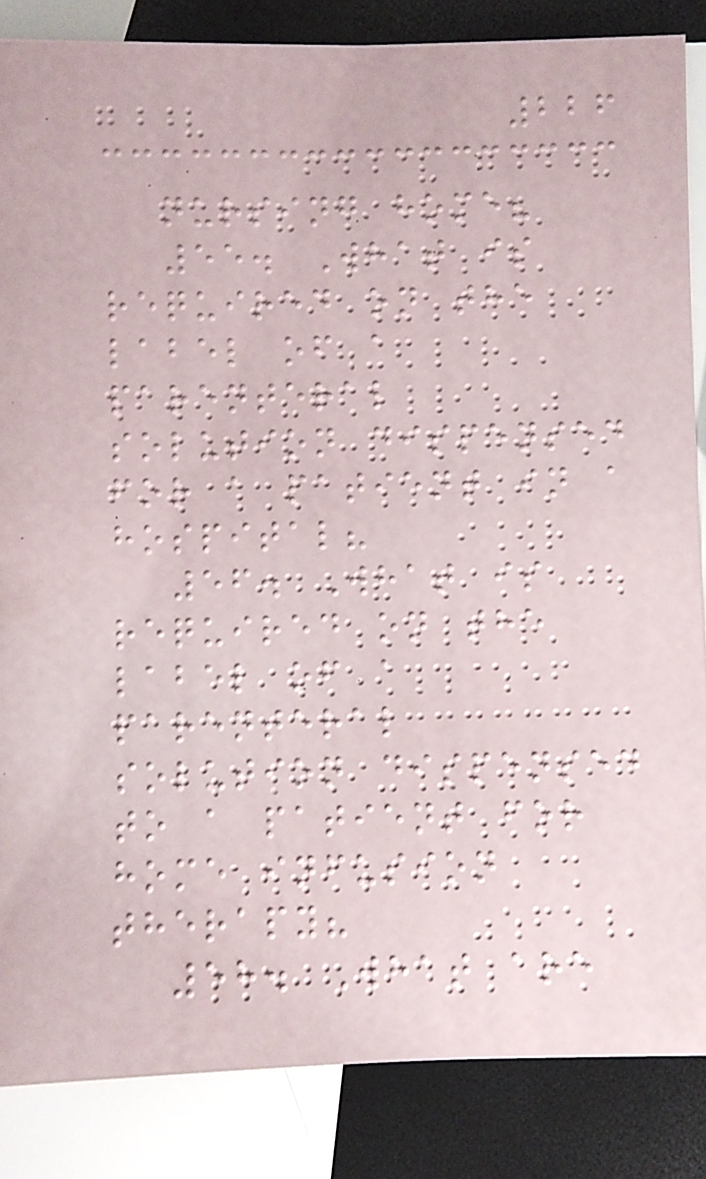226
nursing home?
55. What is
required on the
label of a
parenteral
solution dispensed
for a patient in a
hospital?
56. What is
required on the
label of a
parenteral
solution dispensed
to a patient for
home infusion
therapy?
58. What are
